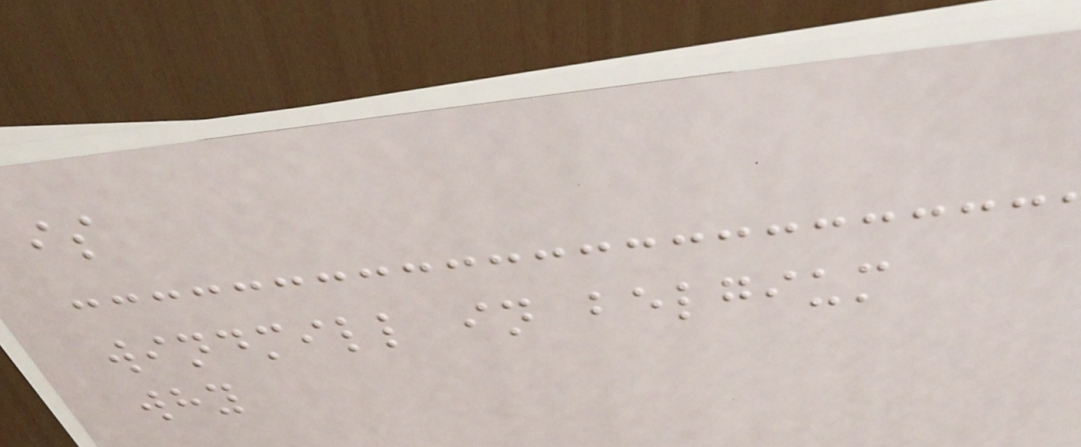is
windmill in belgium
why
